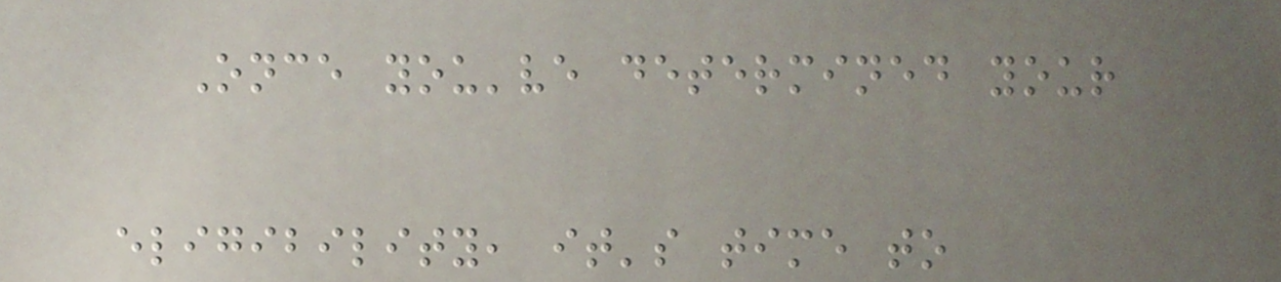Once you've determined your
eligibility, it's time to
